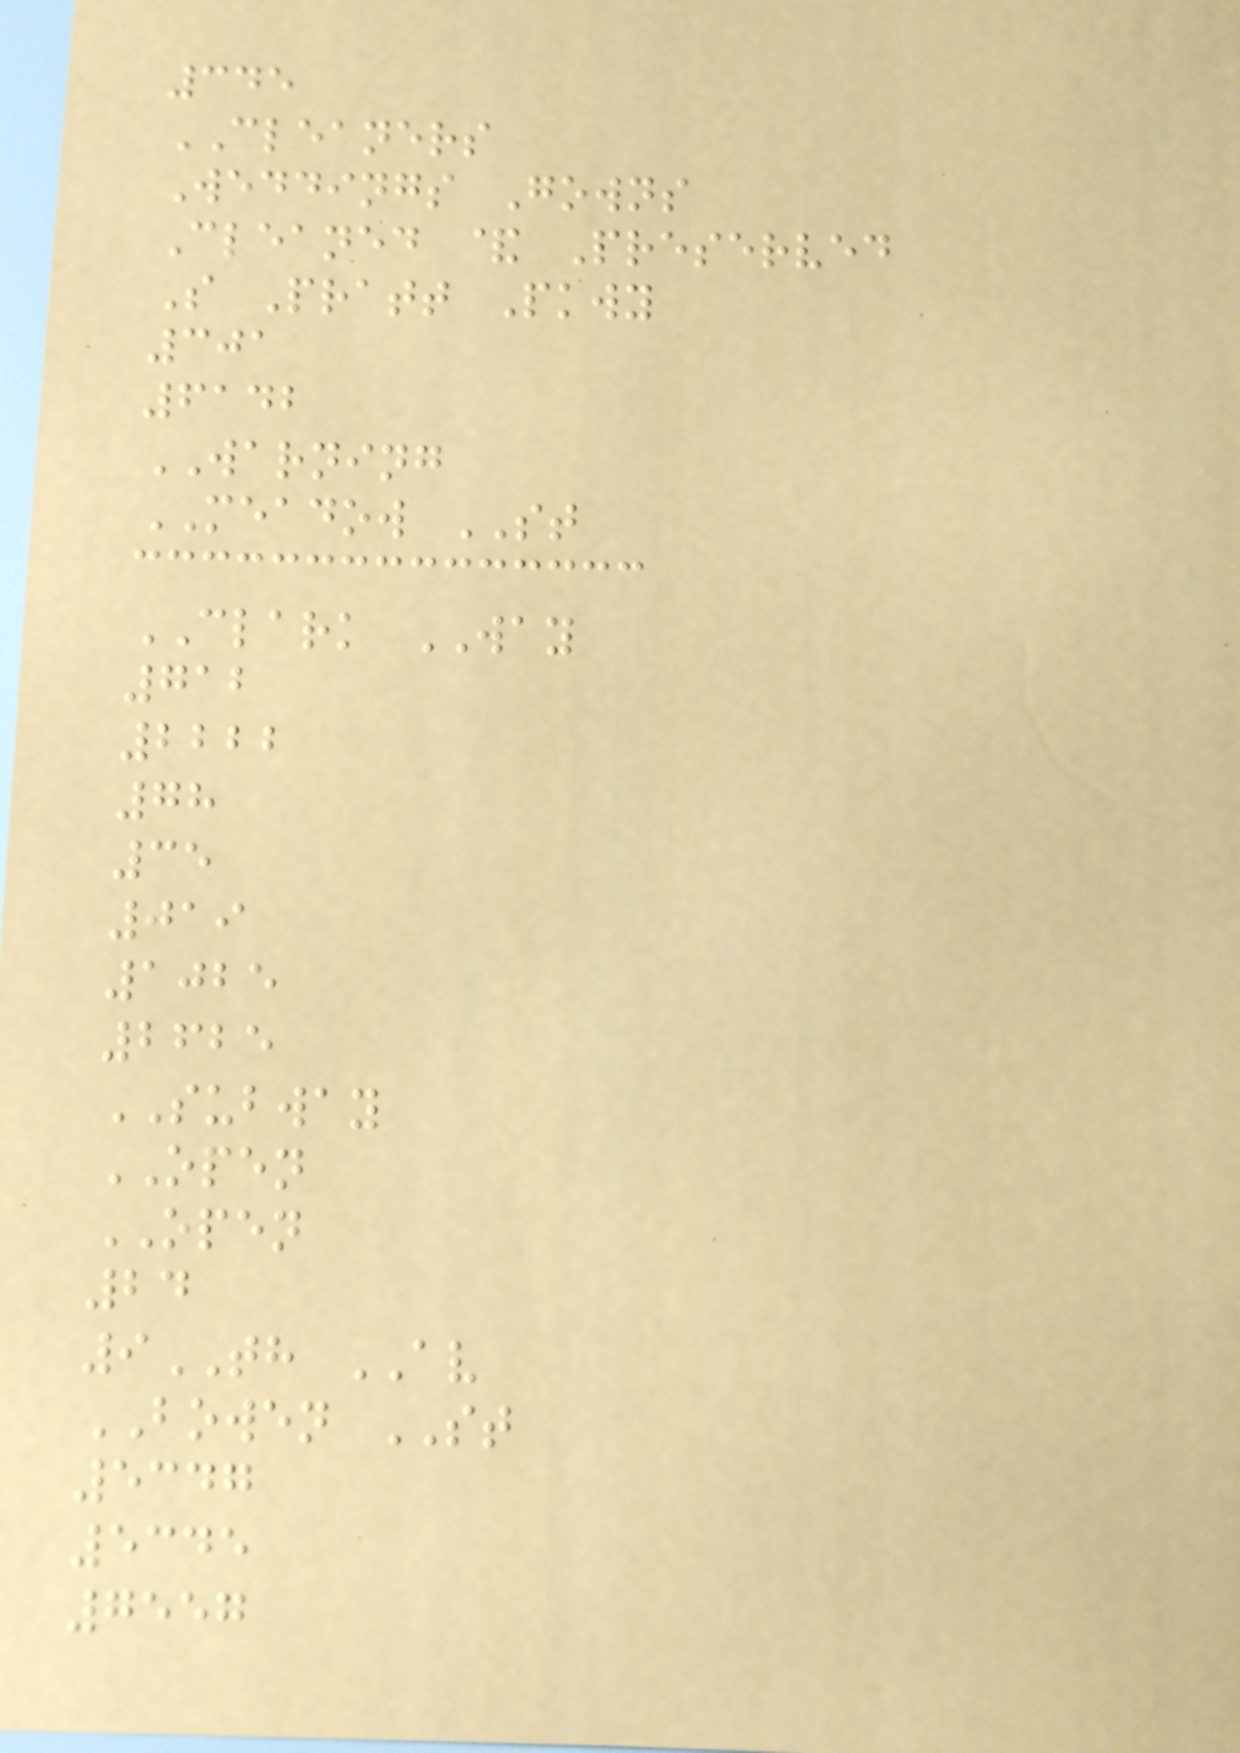345
CLEANERS
Weddings Gowns
Cleaned & Preserved
S Pratt Pkwy
301
6142
WARNING
MEADOW ST
CLARK WAY
712
2222
78
35
019
1025
2625
SUBWAY
OPEN
OPEN
24
9TH AV
BOWEN ST
5347
5345
7557
